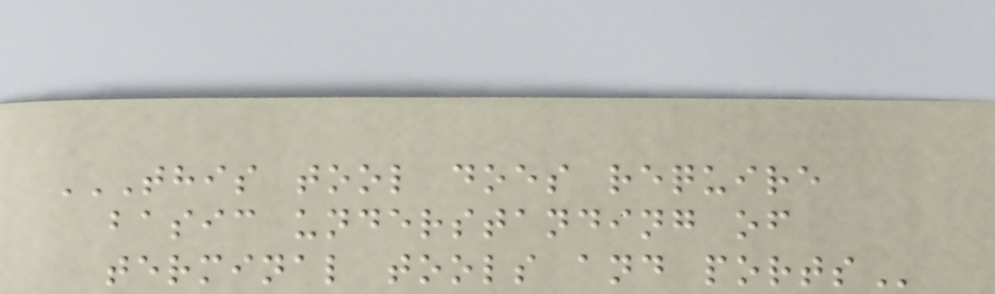THIS TOOL DOES REQUIRE
BASIC UNDERSTANDING OF
TERMINAL TOOLS AND PORTS
